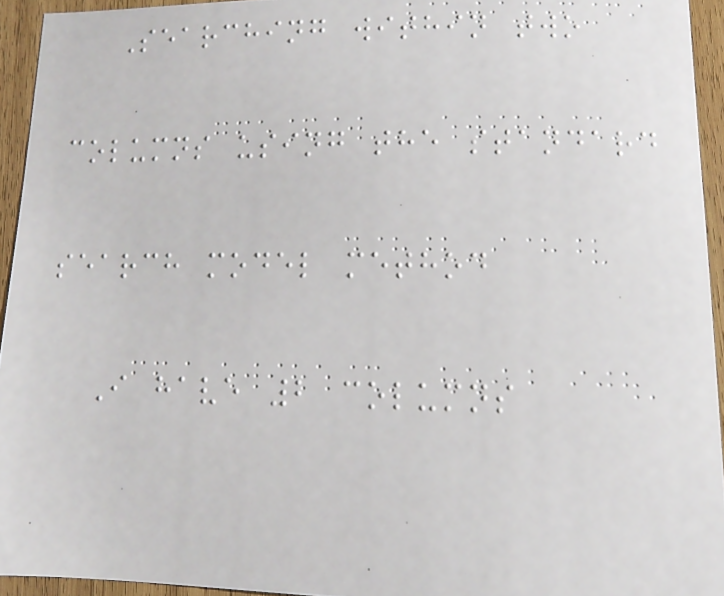Searching within two
columns using the standard
search model method
I have 2 columns
